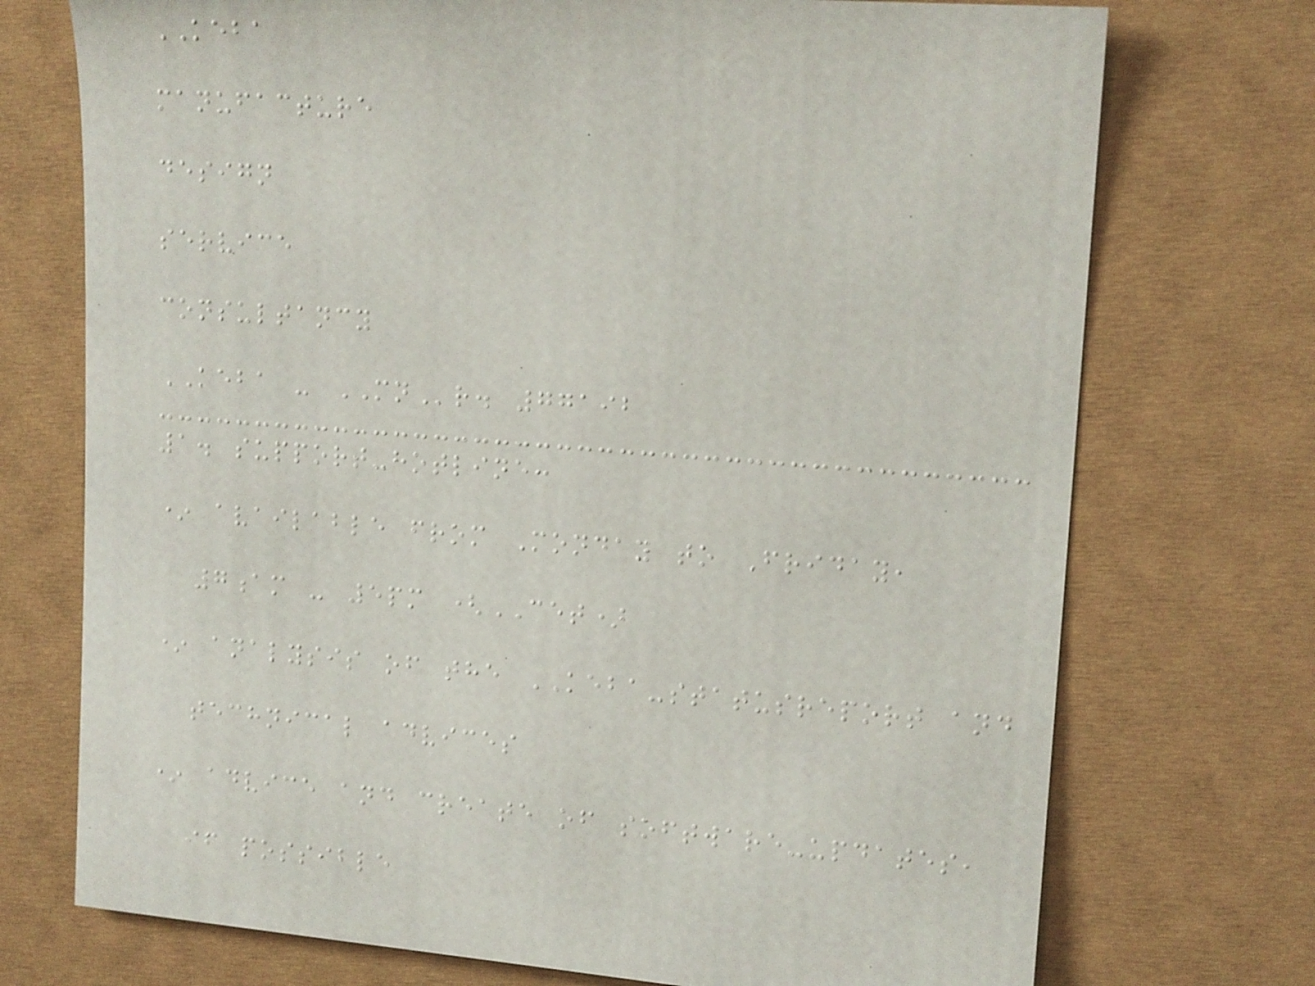KEBA
manufacture
design
service
consultancy
KEBA - MNr. 77192
1. support-hotline:
* available from Monday to Friday,
7am - 5pm (CET)
* analysis of the KEBA-statusreport and
technical advices
* advice and create of software-updates,
if possible
